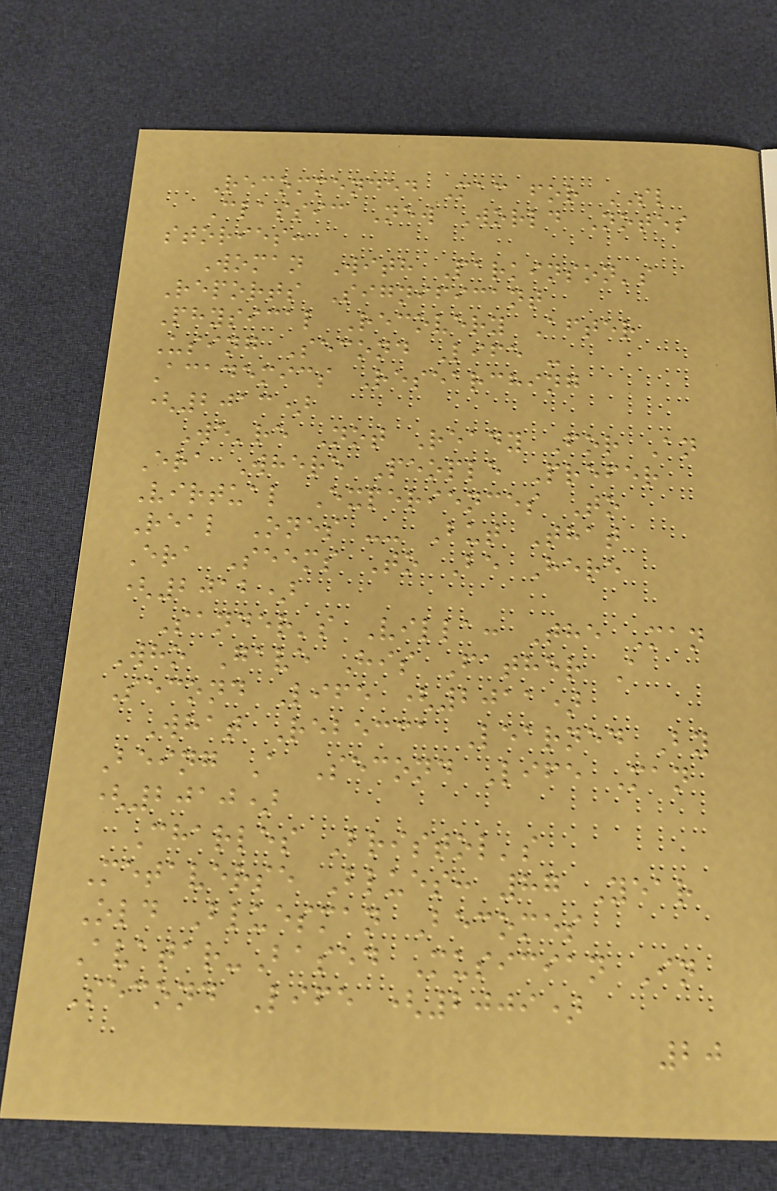Recommended Mac for SL
Classic New World Notes
stories:
Woman With Parkinson's
Reports Significant
Physical Recovery After
Using Second Life -
Academics Researching
(2013)
We're Not Ready For An
Era Where People Prefer
Virtual Experiences To
Real Ones -- But That
Era Seems To Be Here
(2012)
Sander's Villa: The Man
Who Gave His Father A
Second Life (2011)
What Rebecca Learned By
Being A Second Life Man
(2010)
Charles Bristol's
Metaverse Blues: 87 Year
Old Bluesman Becomes
Avatar-Based Musician In
Second Life (2009)
20
